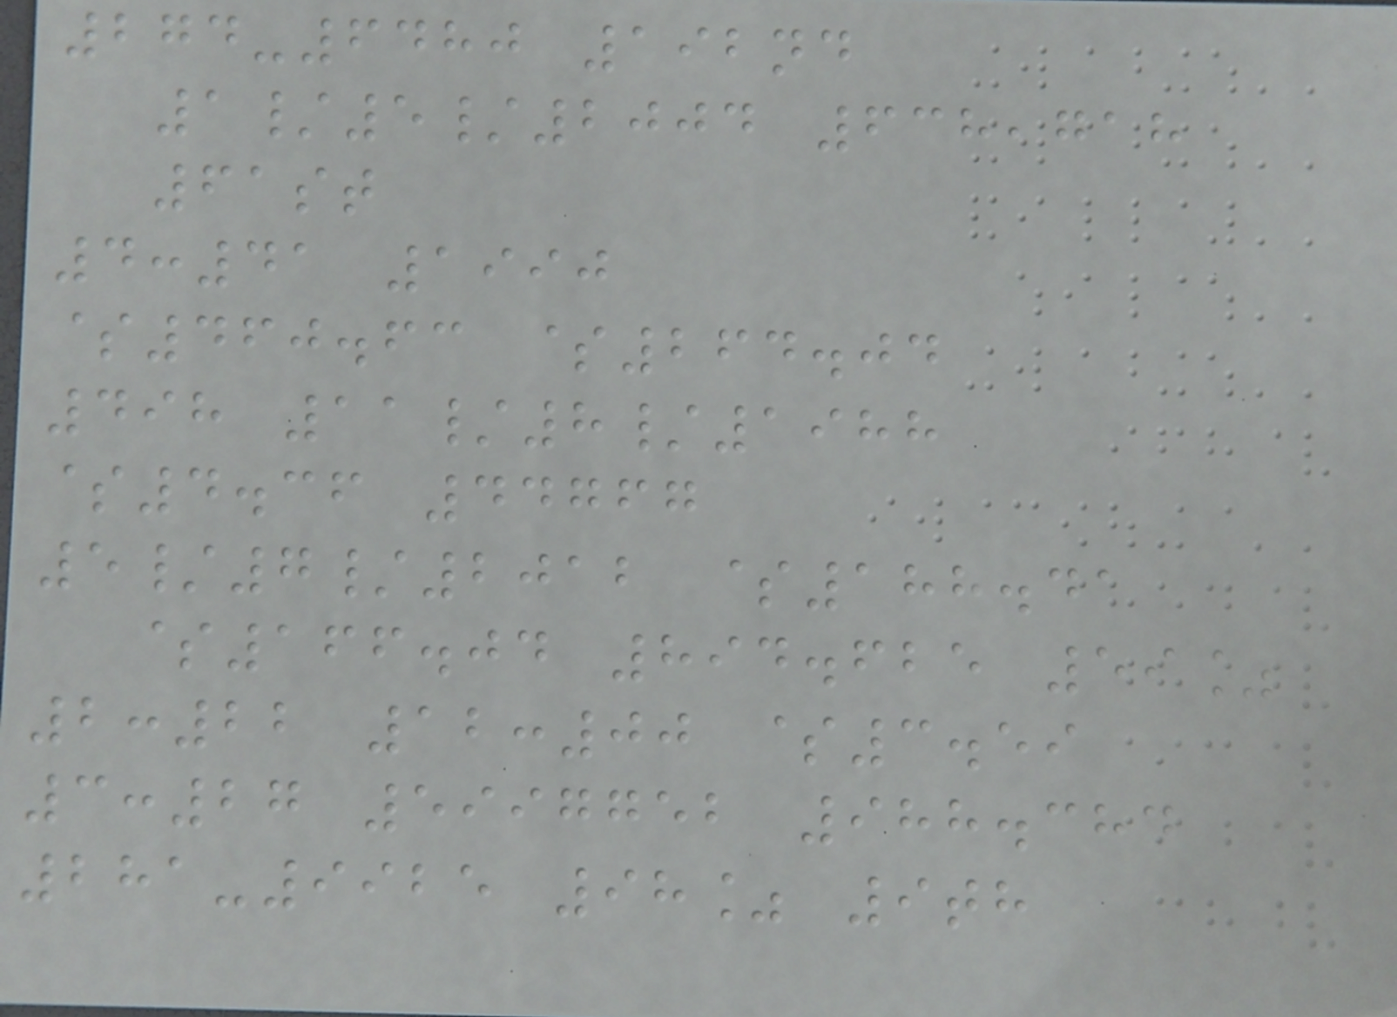274-6480 192nd
1/5/2004 638,718
61st
4:41 1990
$460.63 $264.04
498 11/8/1988
$4.36 44767
5/7/2012 $188.41
$166.04 894.625 59%
2:22 12:00 $3.59
3:27 5997752 988.384
281-9925 98% 9th
